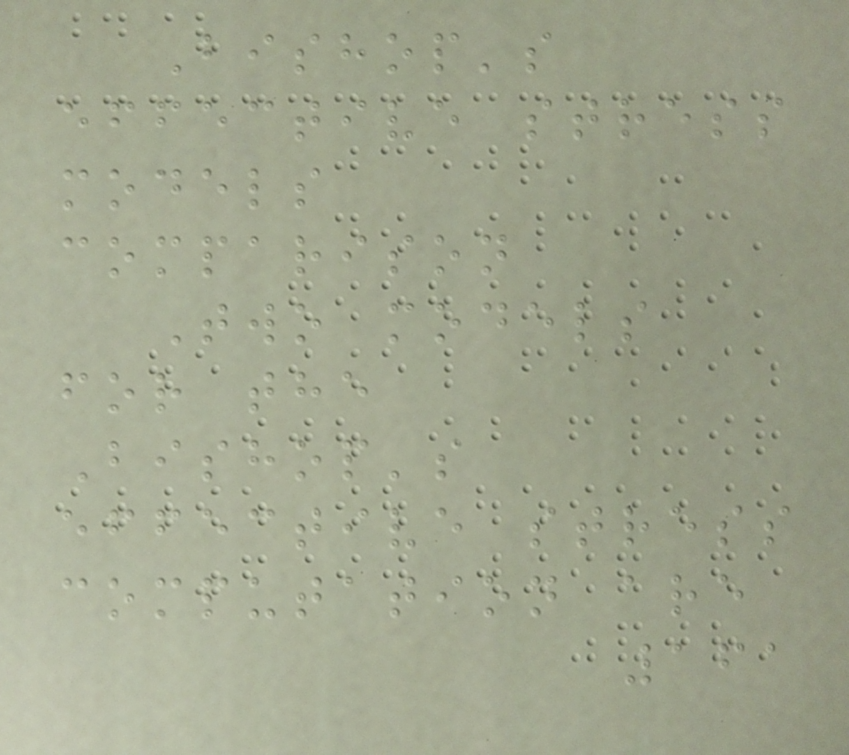Bishop's
effective stress
models
comparison
Two models
for the
Bishop's
effective stress
computation are
161
